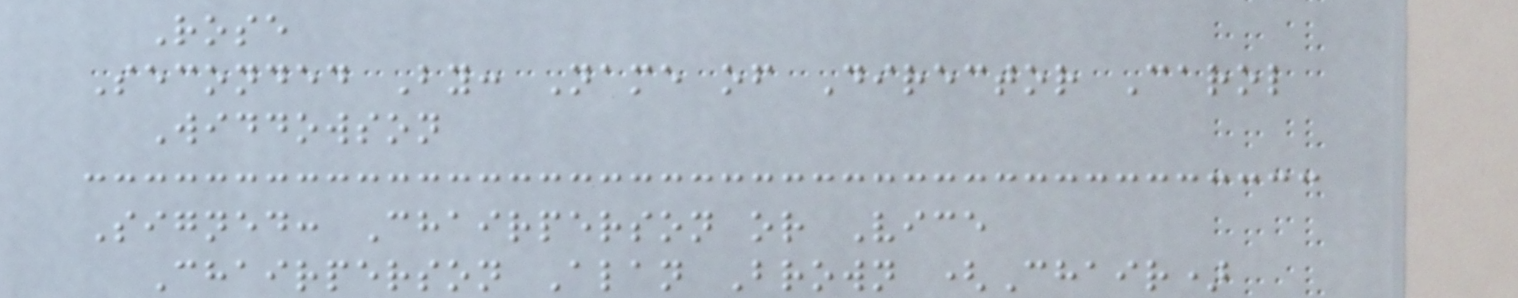Rose
Seconded By: Name of Director Carol
Widdowson
Signed: Chairperson or Vice
Chairperson Alan Brown (Chair)
